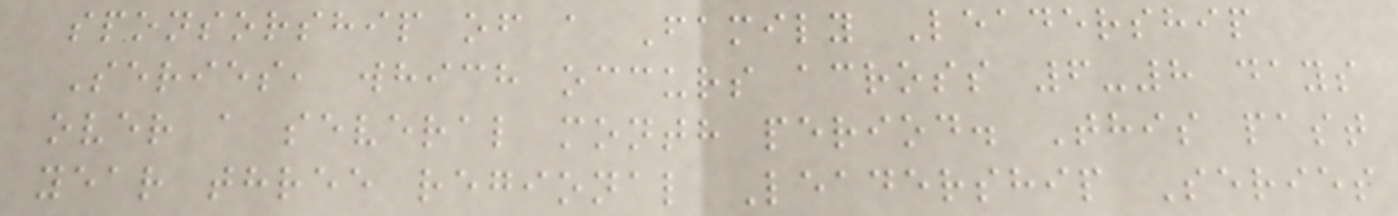sponsorship of a Family Leadership
Series, which occurs across 6-8 days
over a several month period. This past
year three regional Leadership Series
